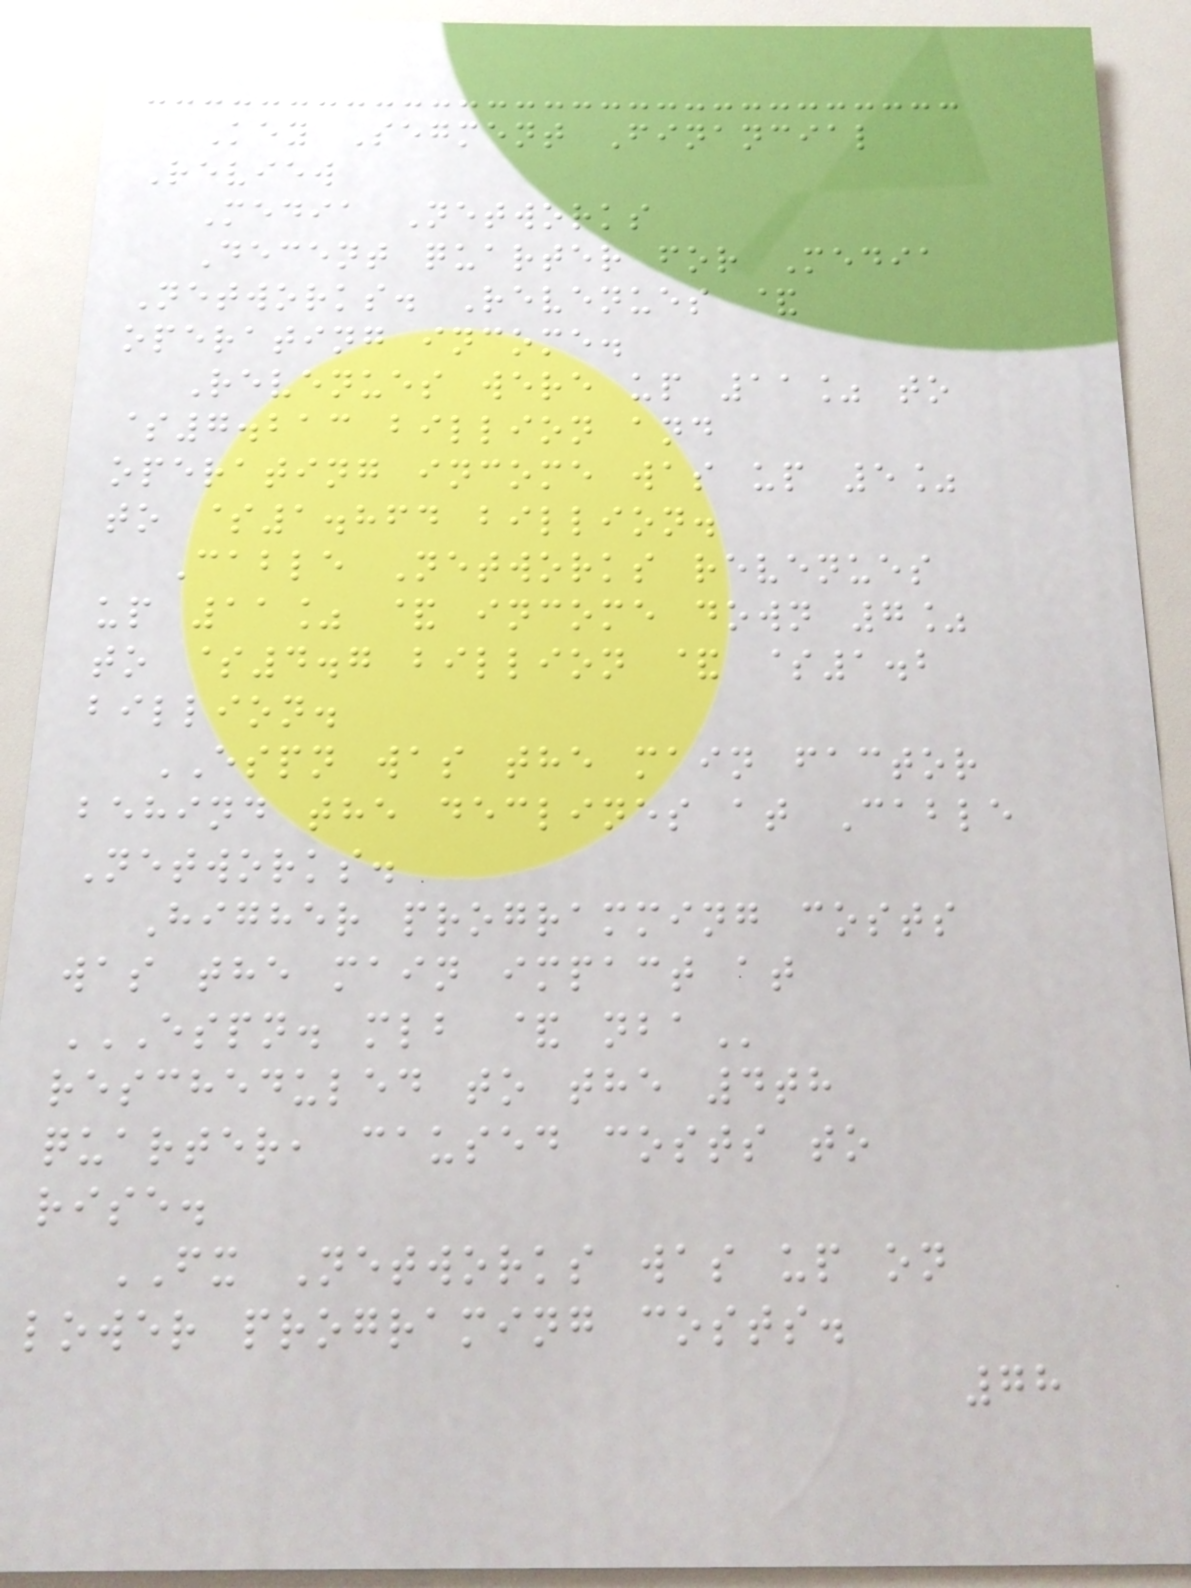Key Segment Financial
Review
Media Networks
Decent quarter for Media
Networks. Revenues &
operating income.
Revenues were up 11% to
$7.213 billion and
operating income was up 5%
to $1.864 billion.
Cable Networks revenues
up 11% & income down 7%
to $4.7 billion & $1.2
billion.
ESPN was the main factor
behind the declines at Cable
Networks.
Higher programming costs
was the main impact at
ESPN. MLB & NBA
rescheduled to the 4th
quarter, caused costs to
rise.
FX Networks was up on
lower programing costs.
78
